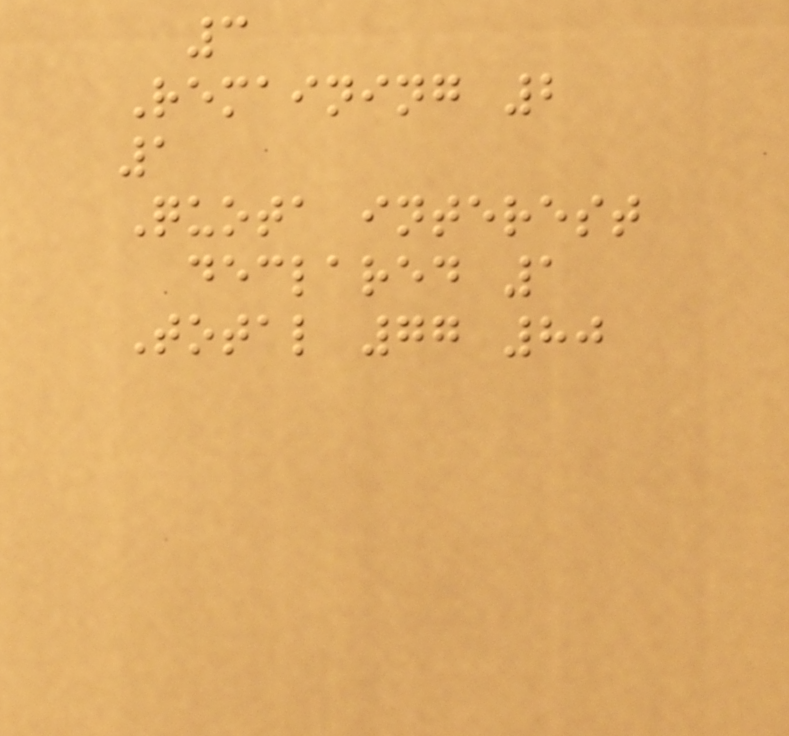3
Remaining 2
1
Quota interest
declared 1
Total 77 80
